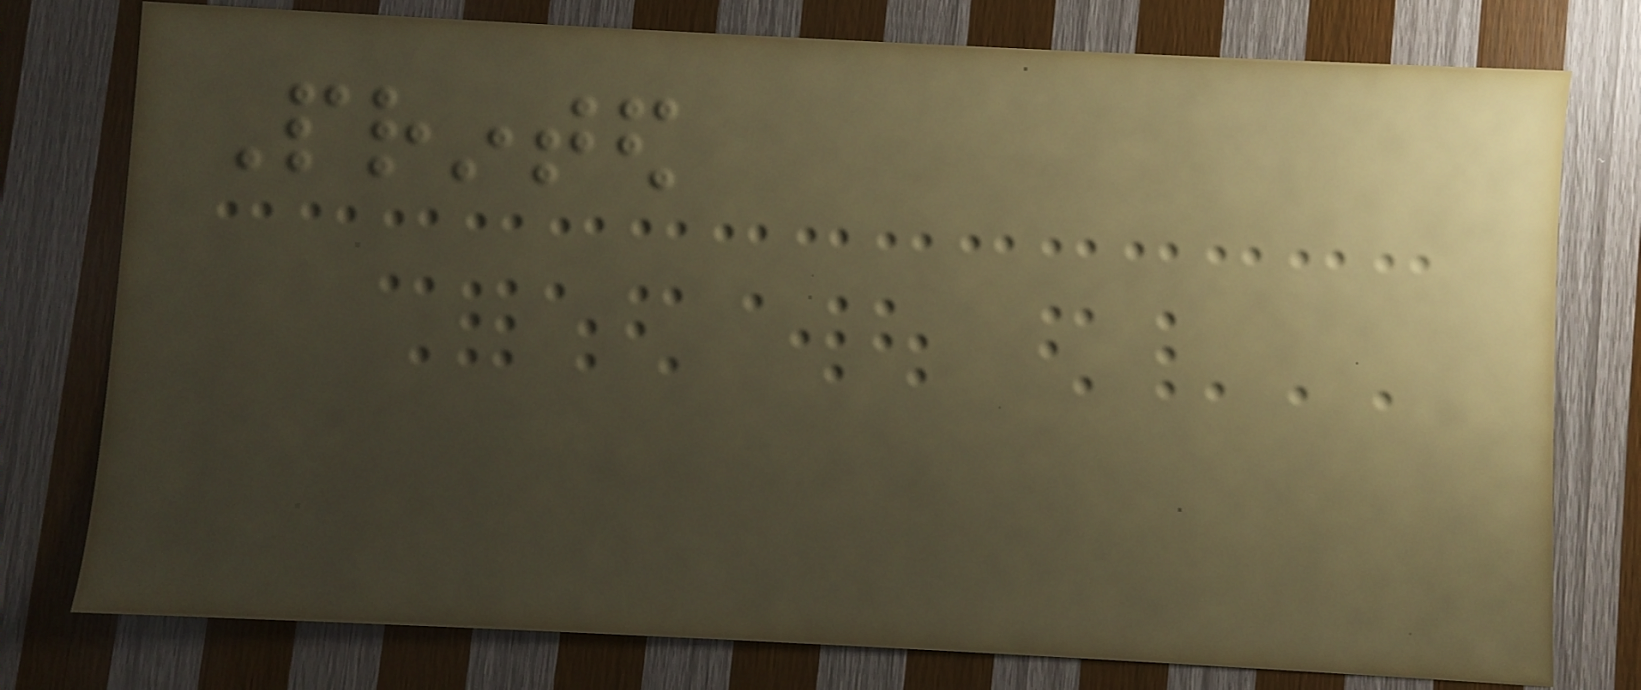Printed
